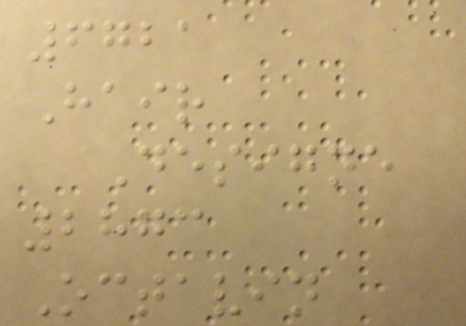6721
Hair
Designe
2873
Octavin
